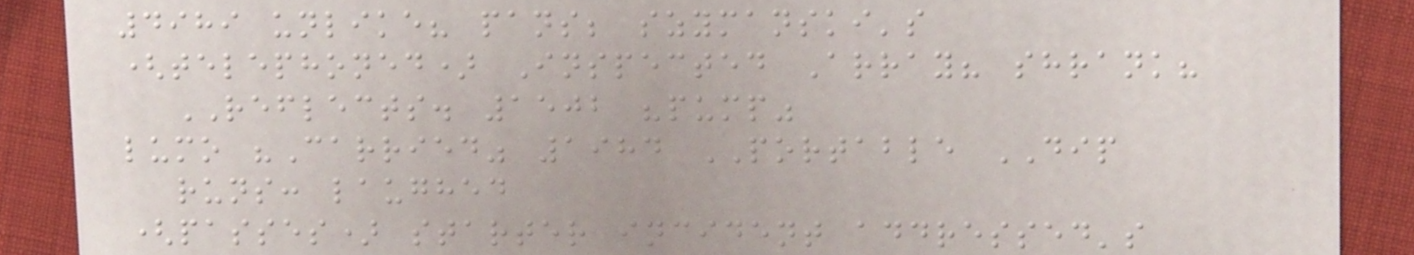4989 unlike? pans; szymanski's
(telephoned) Inspected Array? shrank?
REFLECTS. 1502 "pump"
lumo "Carried" 1984 PORTABLE DIP
runs: laughed
(passes) starter incident addressed's
